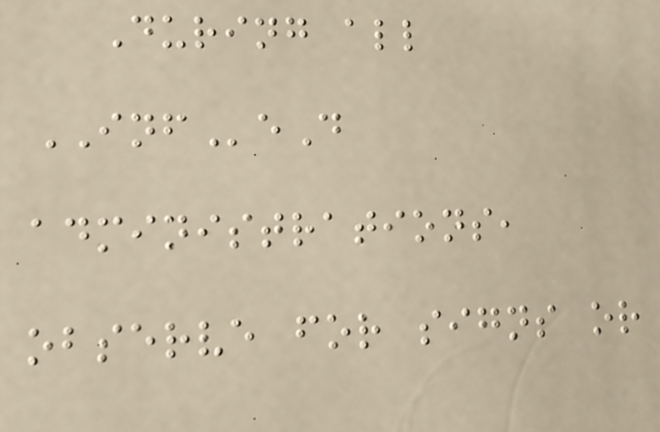During all
INFeD
administrations,
observe for signs or
